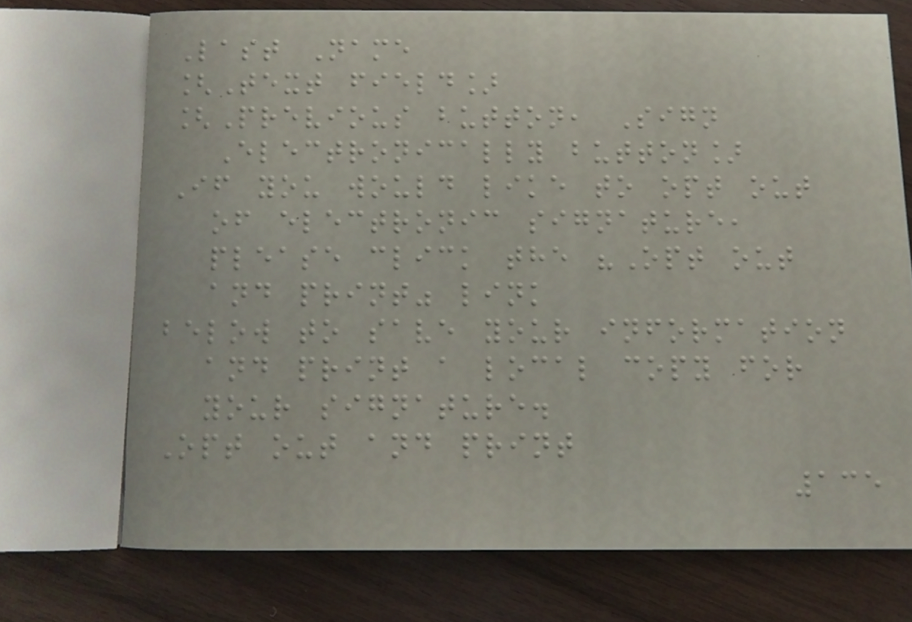Last Name
[Text field]
[Previous button, Sign
Electronically button]
If you would like to opt out
of electronic signature,
please click the "Opt out
and print" link
below to save your information
and print a local copy for
your signature.
Opt out and print
135
